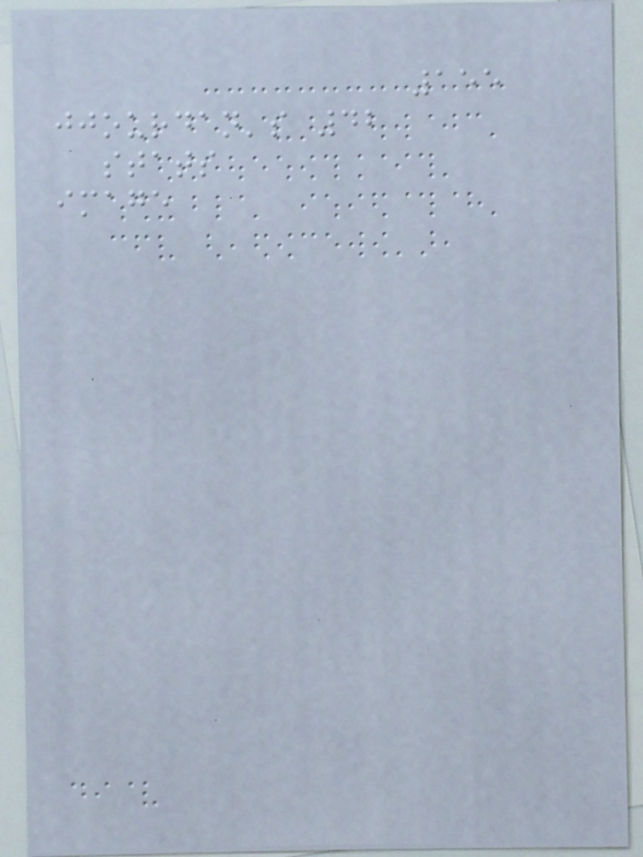155
jjourdan's 42
stats
image
